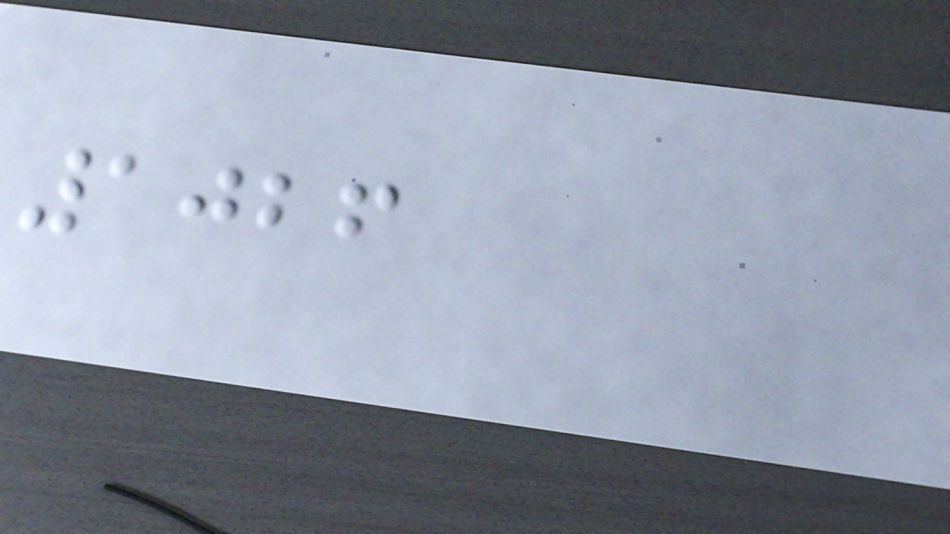1026
